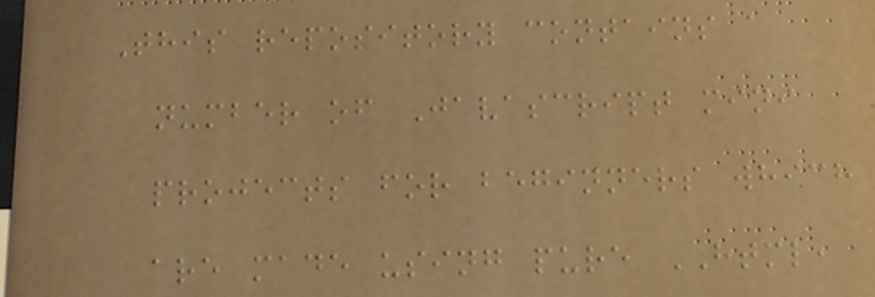This repository contains a
number of Javascript mini
projects for beginners which
are made using pure HTML,
